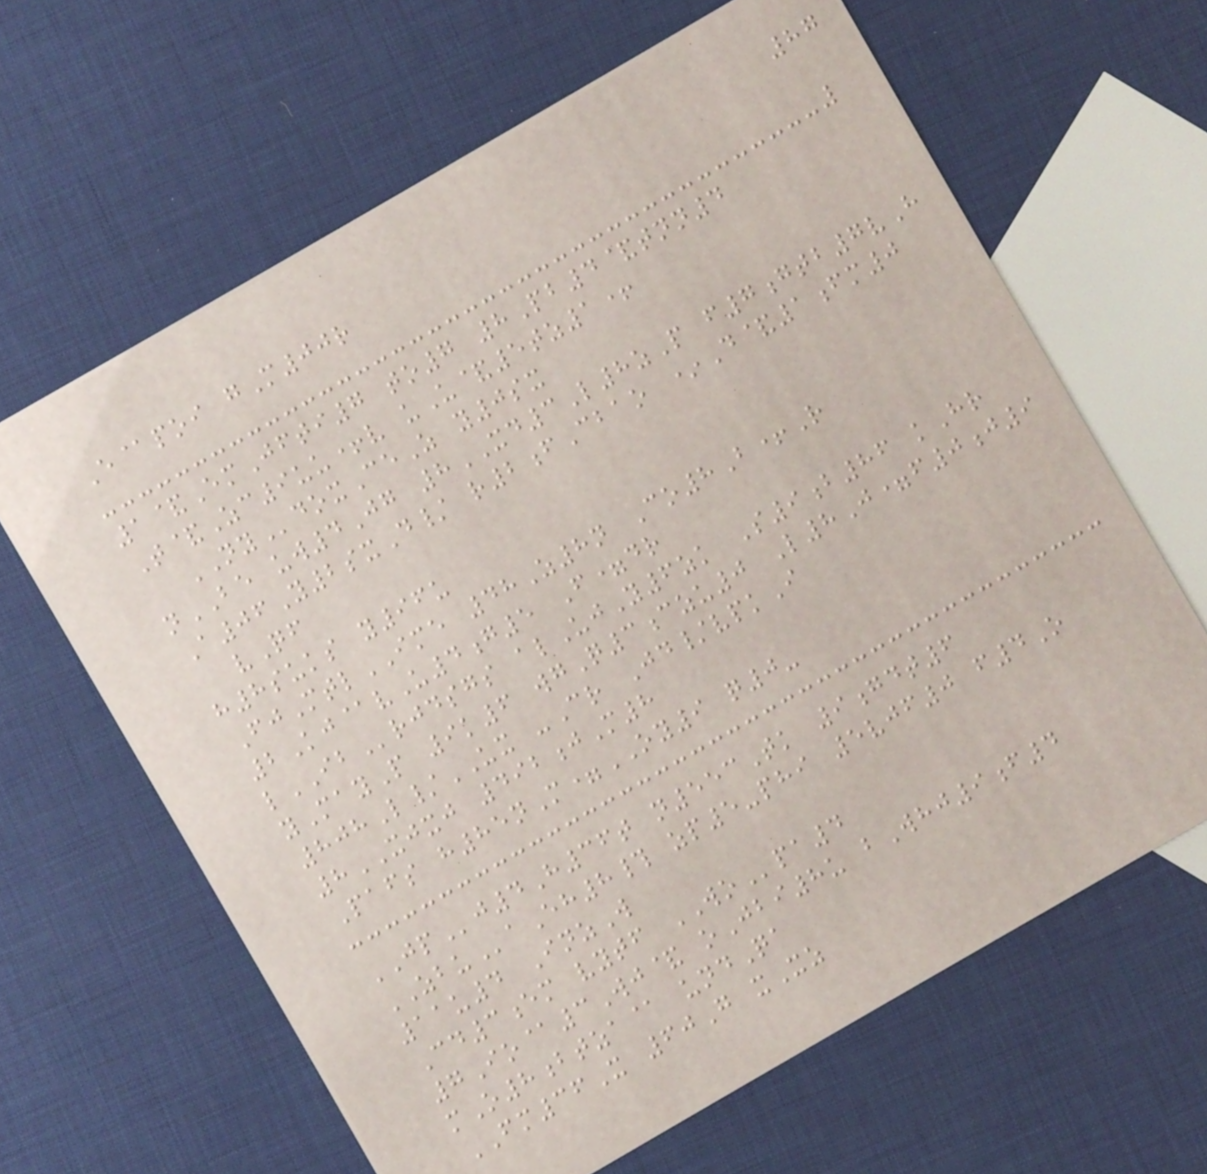87
E@poi gM00r
1&EmJfti7 to7 8Pb4&tnn4
T&Zc9uu+v uU&5tz1+
NYdoxCeZ y0sx
nBE uw4Jg 8XD3L8zP f7gtb7vH
A06Y2sxD/ r2fCbao *D&1fm0
vQf
h8suks y96u
FjMtlIME 48Z8n Co8B+R
2Kj@vU4g5 F=dr
lIBrjdsgs alUjY6zk S9b86 kHr
yMayP 9k6 wgQ3czu0 L8J=f0j9
808L/UX -Cr Jd/vpkI
8XJXJ 492jM8
Pafs h85nM=OY9 q0-
JPj4H36t n553Tk 9gdt6
ZBUaEh8# zp5-phi 5vjf0 f4O
11u4 InzW
Cd3em vytf WOpa4
7Io@3Wj& oJbi8u bWhj9f4
mO8btza@ undQa
FM36X 60G xXz
